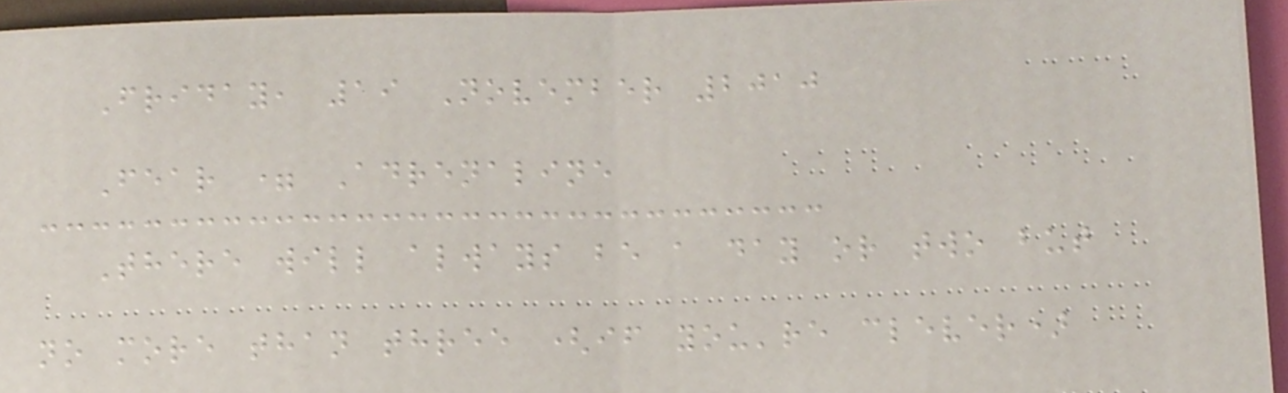Friday, 19 November 2010
Fear = Adrenaline
There will always be a day or two but
no more than three (if you're clever)
